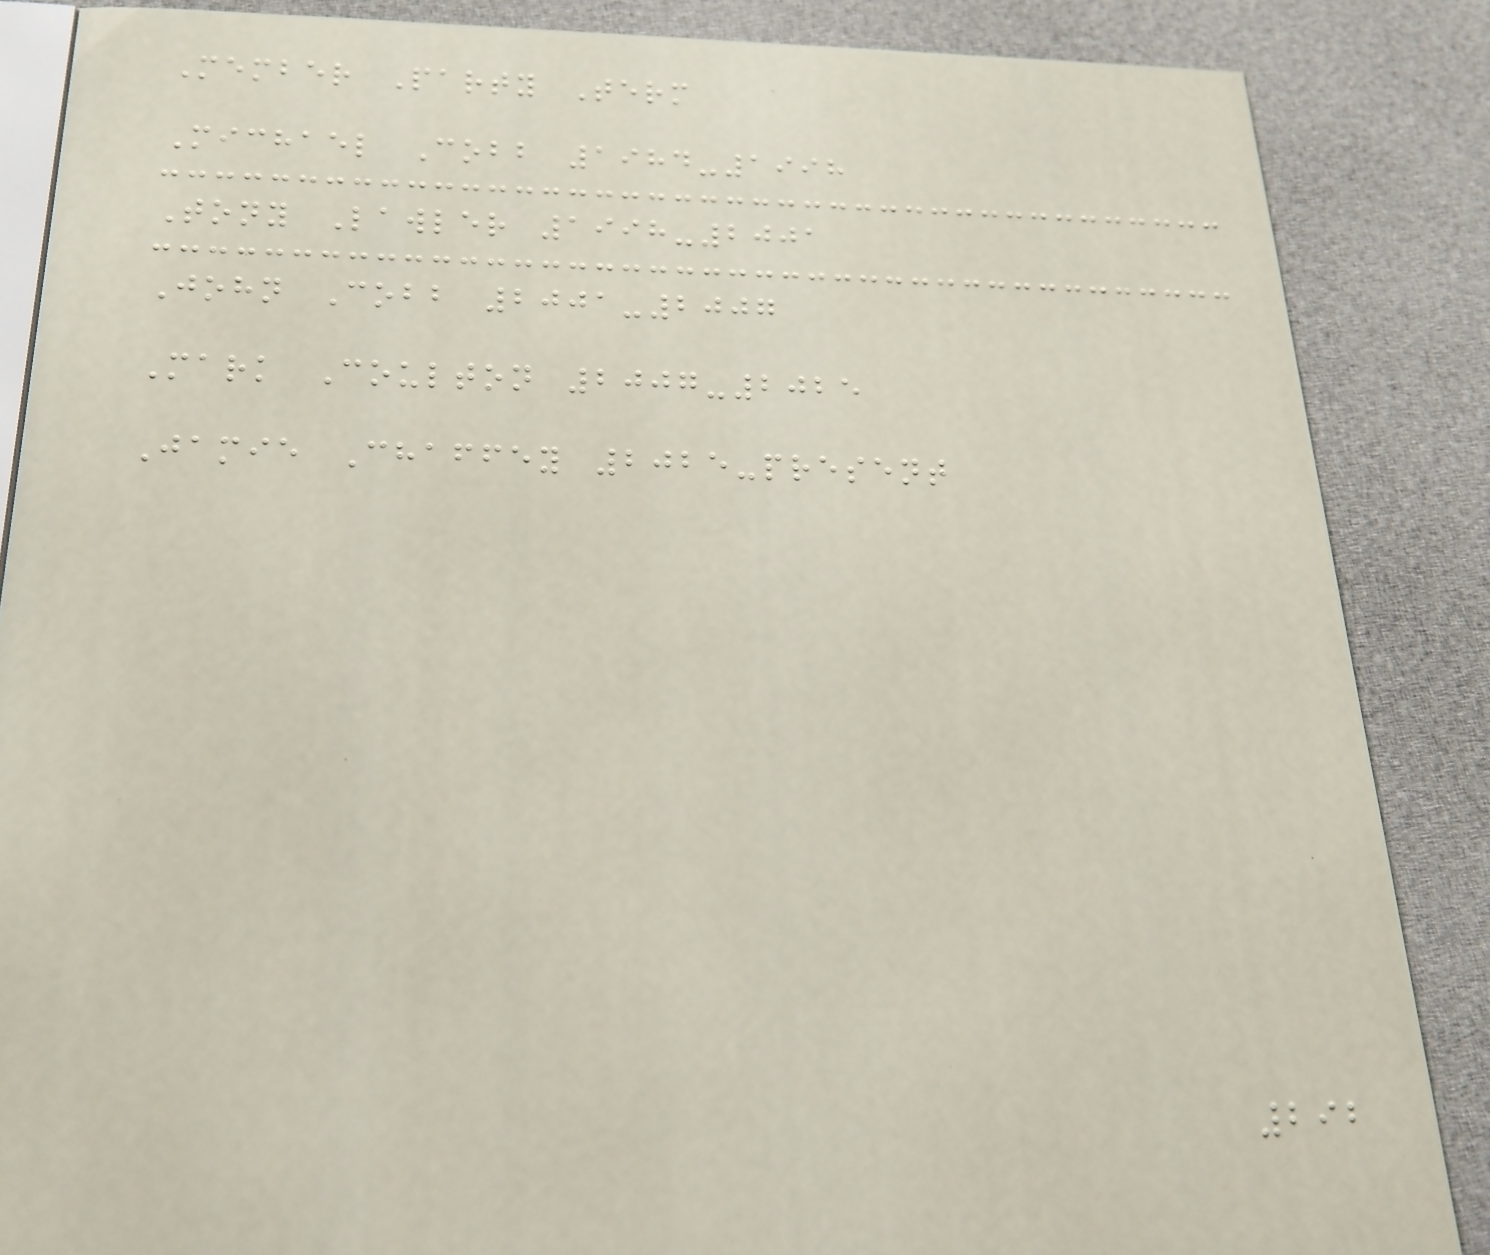Member Party Term
Michael Cobb 1984-1998
Tony Lawler 1998-2001
John Cobb 2001-2007
Mark Coulton 2007-2025
Jamie Chaffey 2025-present
292
